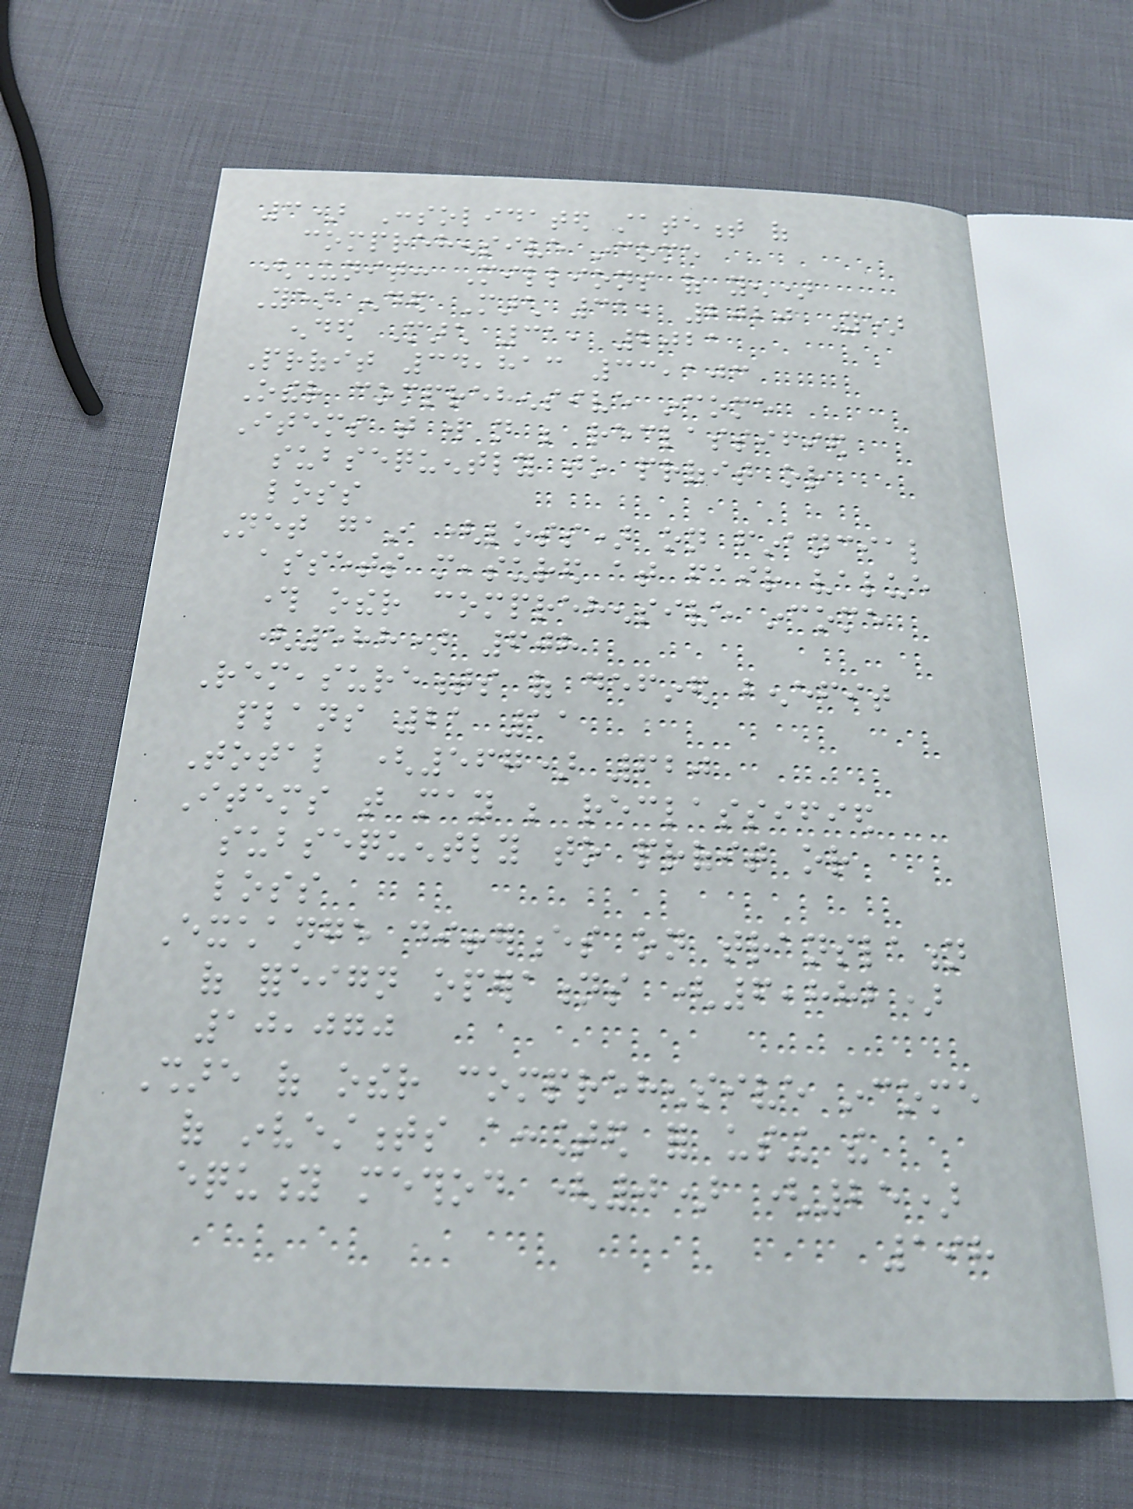3) Consolidated statement of
comprehensive income
(Unit: Millions of yen)
Year ended March 31, 2020 Year
ended March 31, 2021
Profit 34,813 33,103
Other comprehensive income
Items that will not be reclassified
subsequently to profit or
loss
Net gain (loss) on financial
assets measured at fair value
through other comprehensive income
(588) 608
Remeasurements of defined benefit
plans 21 11
Total (567) 620
Items that may be reclassified
subsequently to profit or
loss
Exchange differences on translation
of foreign operations (6,882)
10,070
Share of other comprehensive income
of investments accounted for using the
equity method (0) (25)
198
